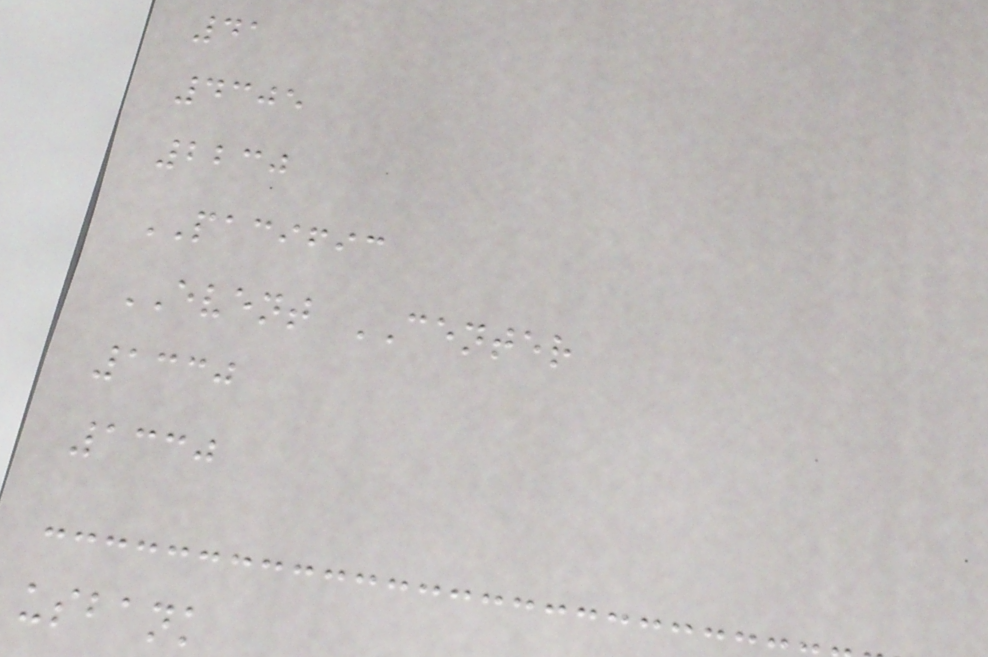41
4305
2230
PACIFIC
EVENT CENTER
1330
1330
usbank
